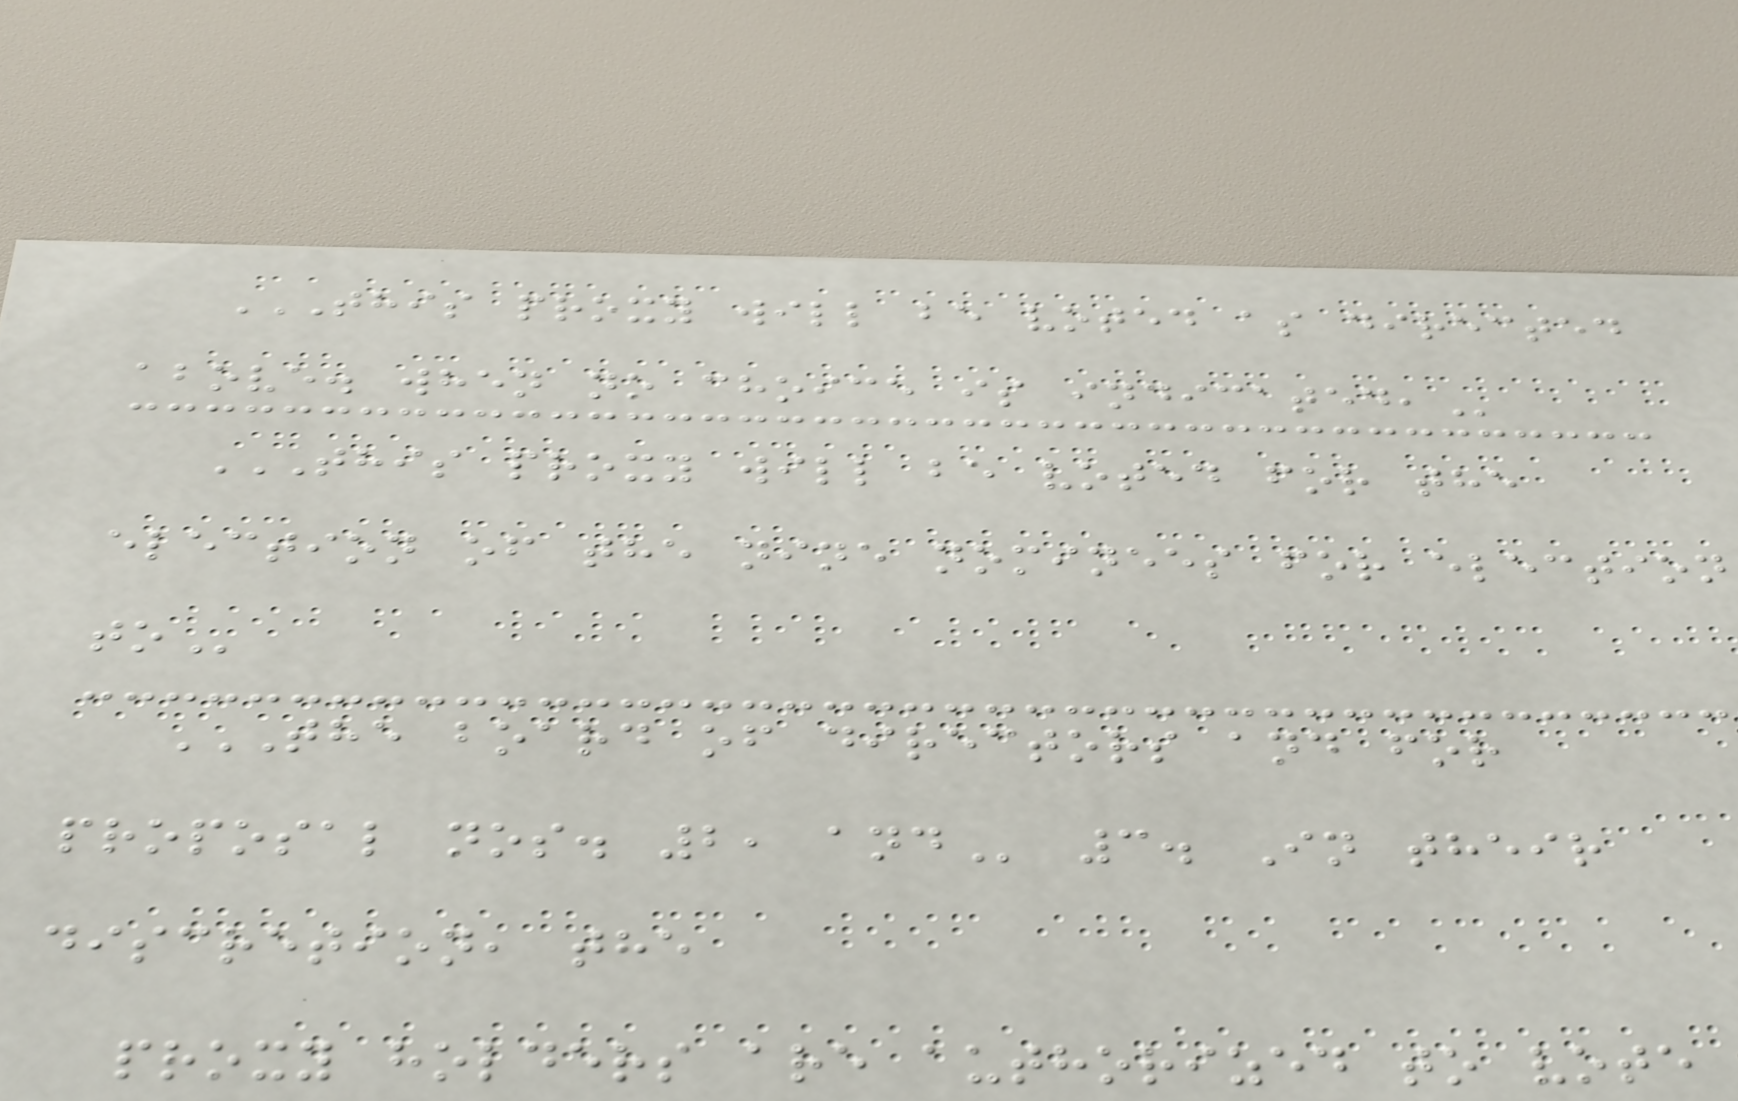THIS PROXY WILL BE VOTED AS DIRECTED
ABOVE. WHEN NO CHOICE IS INDICATED,
THIS PROXY WILL BE VOTED FOR THE
ELECTION OF THE NINE NOMINEES FOR ELECTION
TO
THE BOARD OF DIRECTORS AND FOR
PROPOSAL NOS. 2, AND 3. In their
discretion, the
proxy holders are authorized to vote
